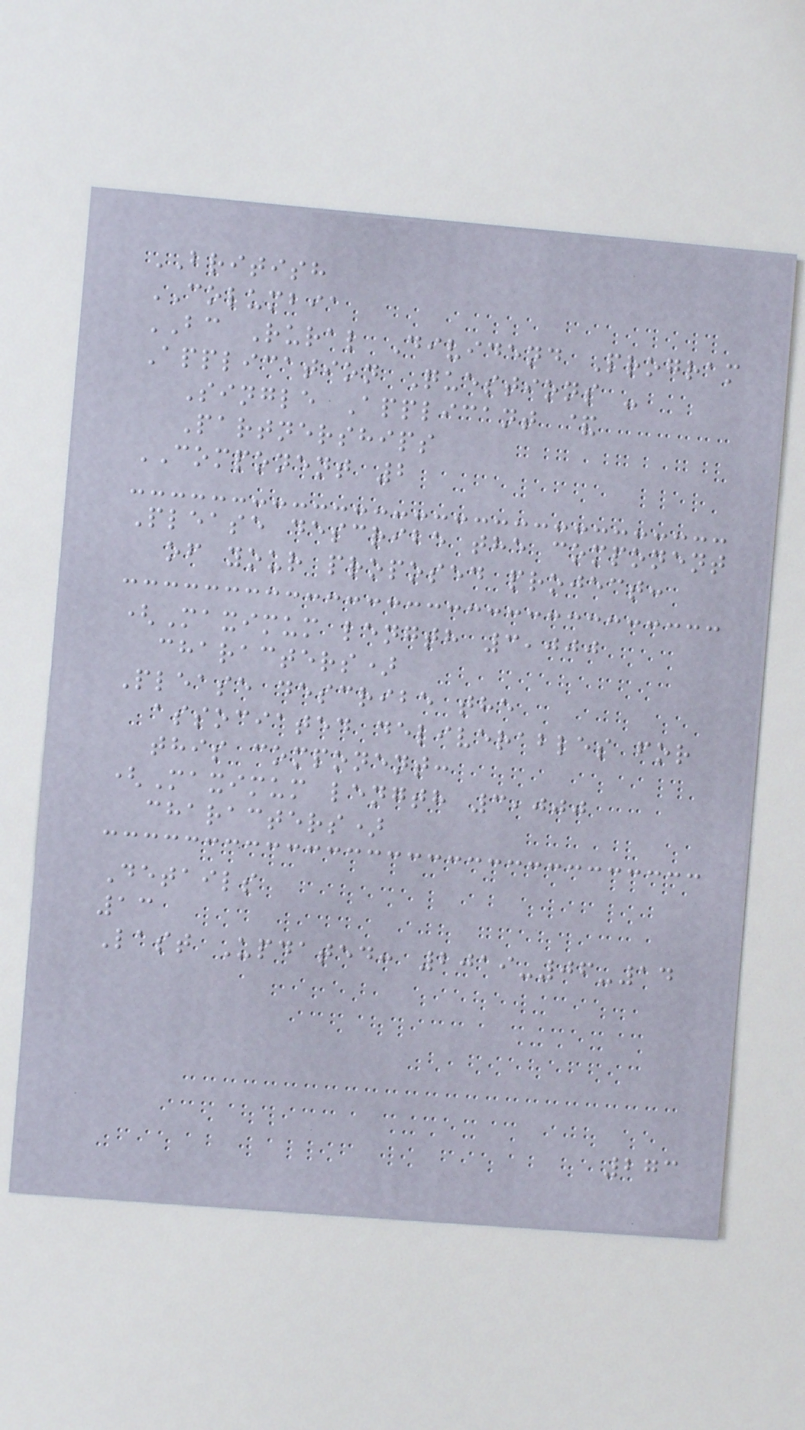BRITISH
COLUMBIA
BC Rural Dividend Program
Application Questions -
Single Applicant &
Partnerships
COMPONENT 2
Please describe the component
of your proposed project:
(Maximum length 3,000
characters)
Please describe the
associated deliverables for
this component:
(Maximum length 3,000
characters)
Details
13
Last Updated: 2019-06-14
273
